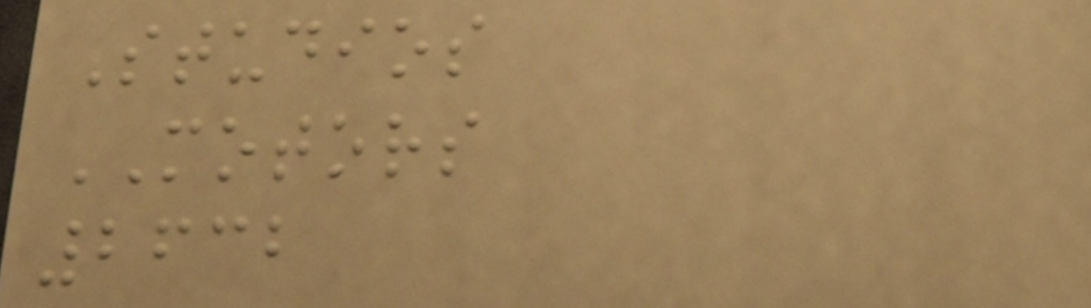Studios
MOTORS
2632
